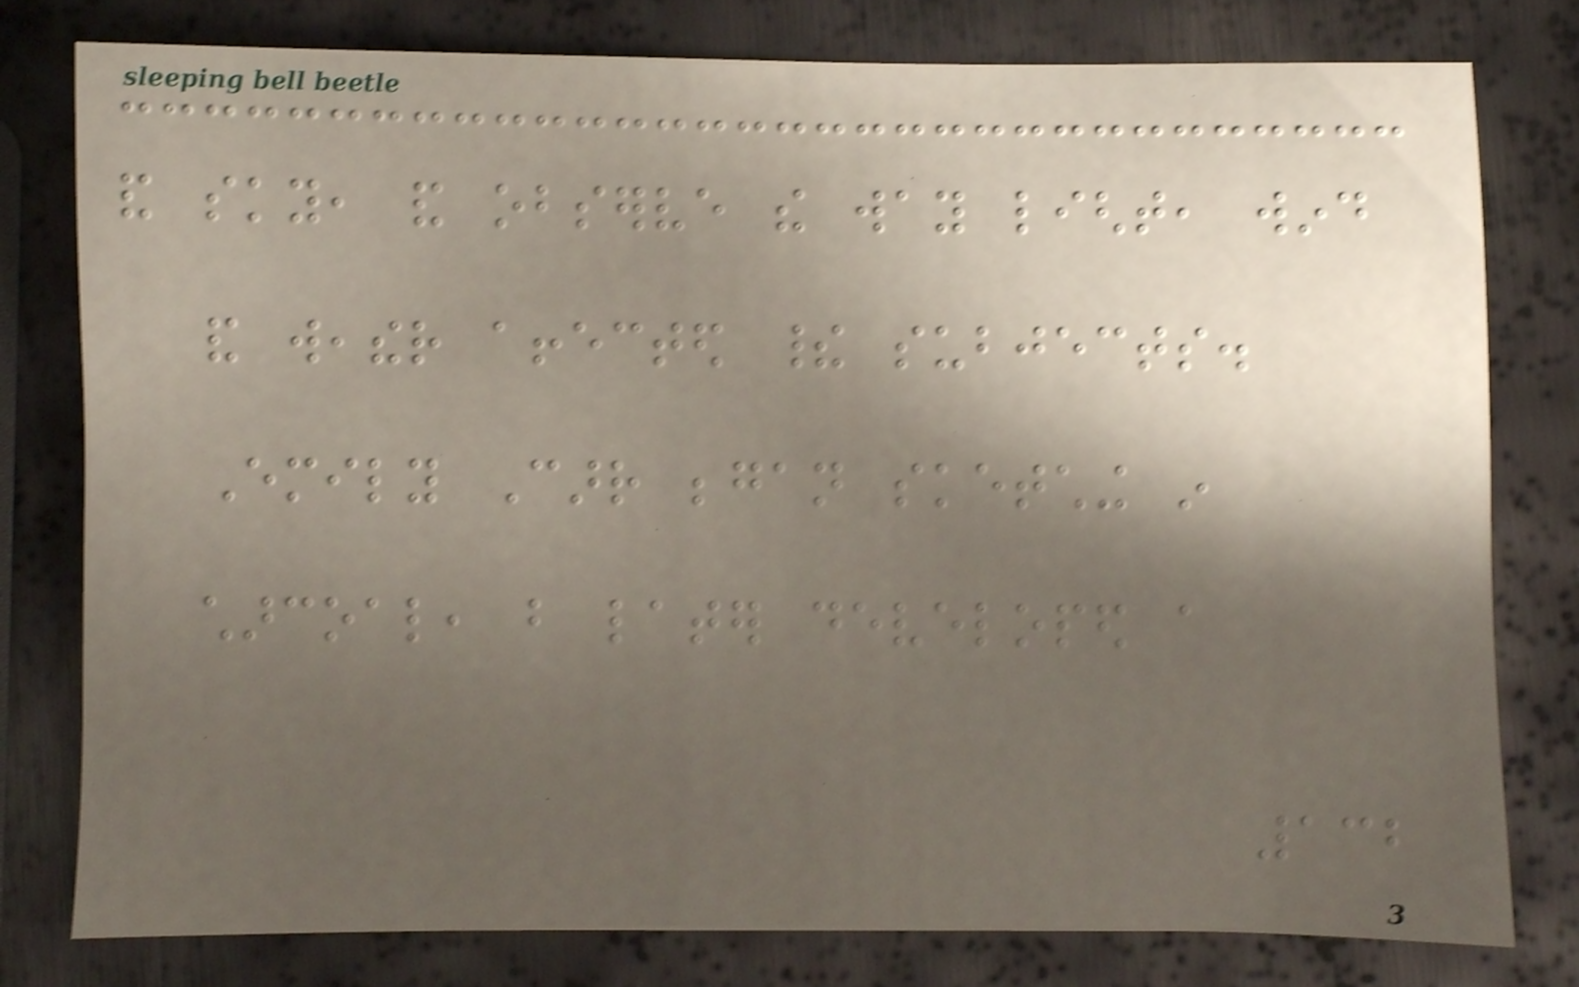and sky, and observe the way light, wind
and weather affected their subjects.
Emily Carr began sketching in
charcoal, but later developed a
132
